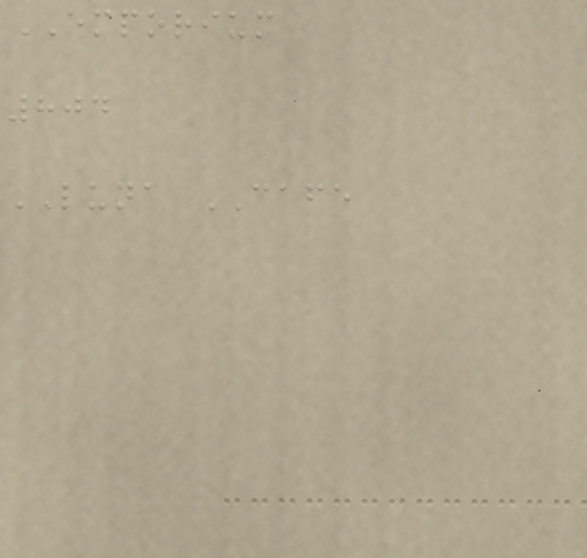EMPORIUM
804
LUNA CAFE
